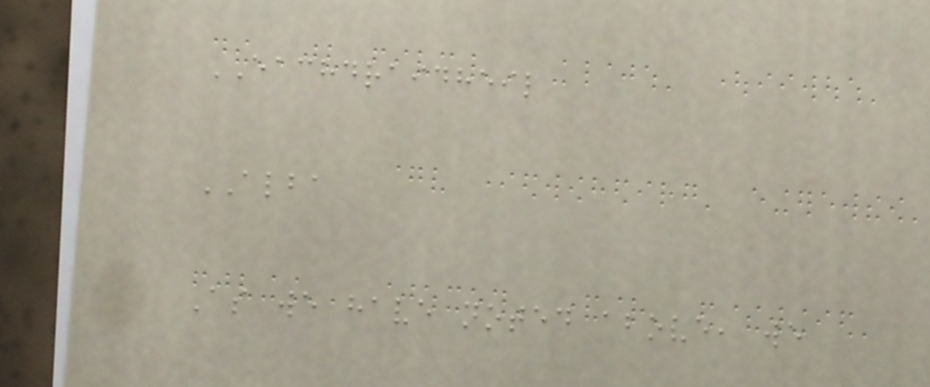EACHDRAIDHEIL
ALBA
As we have noted above, we
